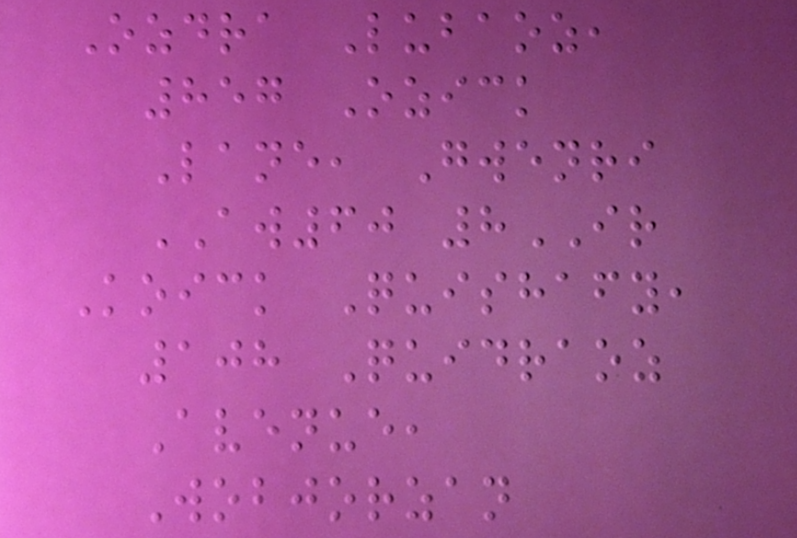Ozdra Lubaoz,
857 Ozick
Lane, Gwenri
AW60 8IR
Koick Quishafy,
108 Quidraoz
Avenue,
Wobjorzan
